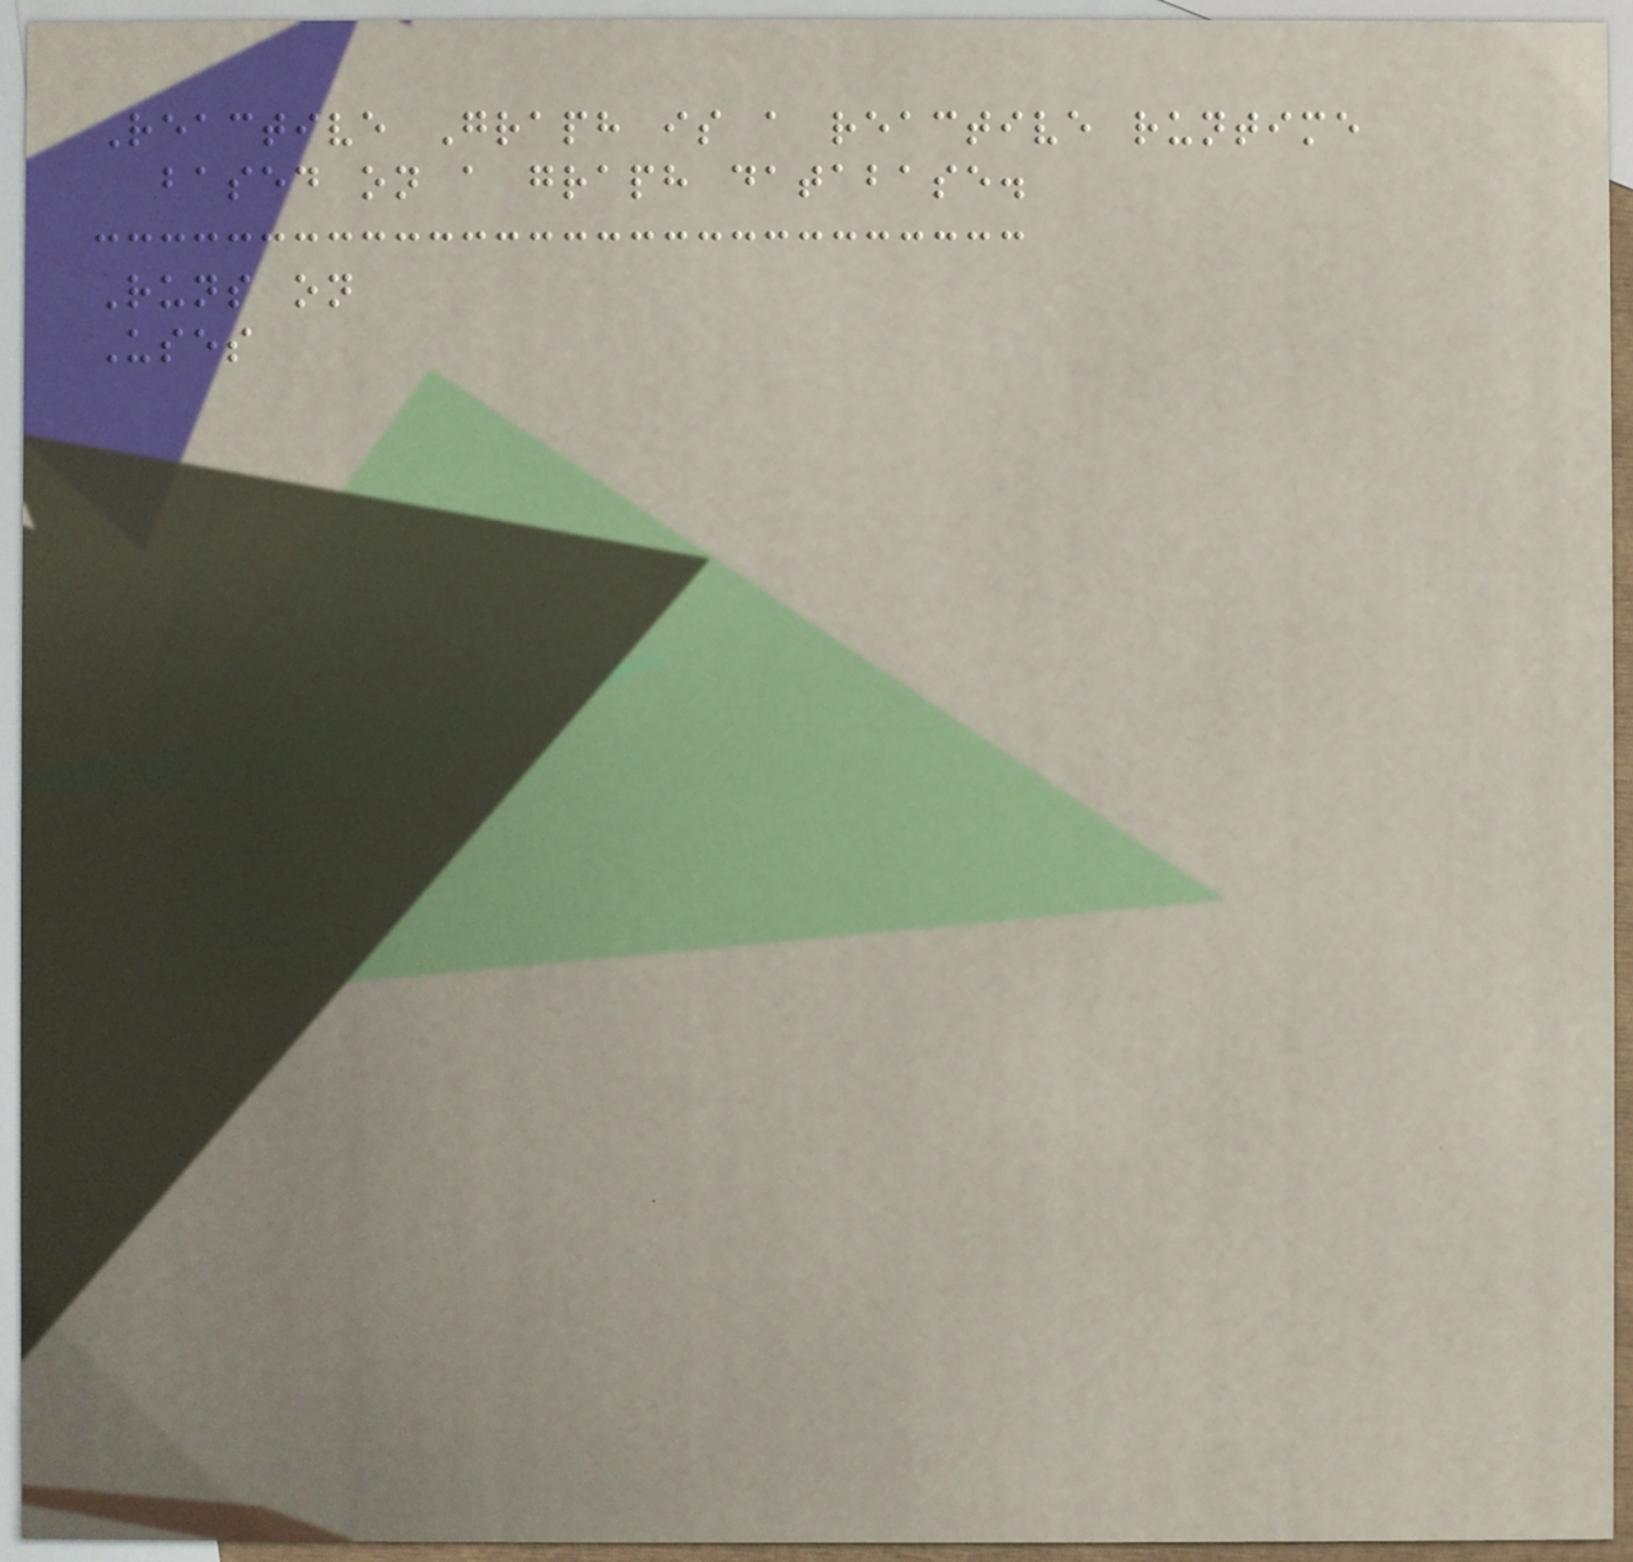Reactive Graph is a reactive runtime
based on a graph database.
Runs on
Uses
